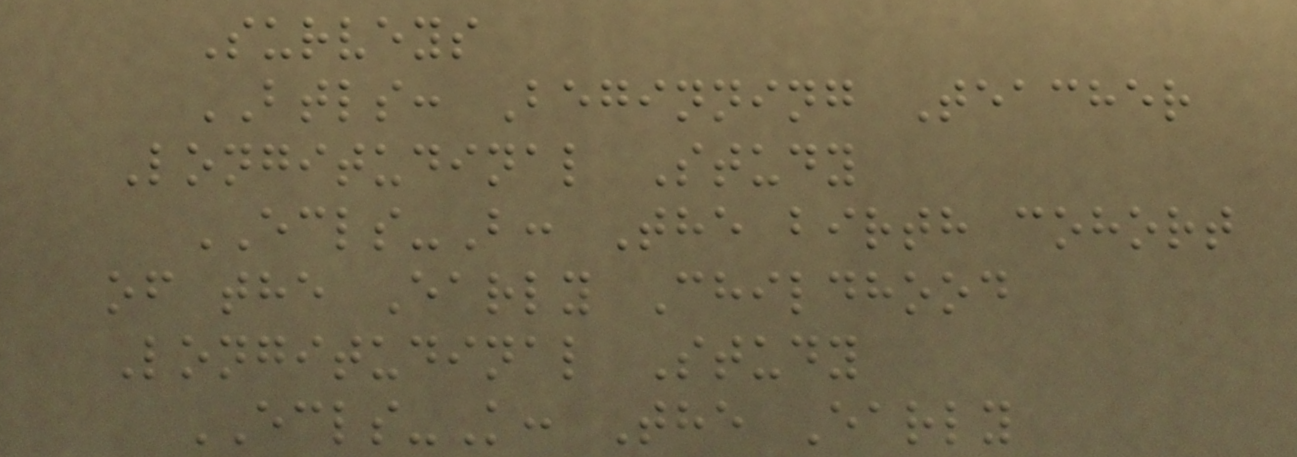Surveys
BTLS: Beginning Teacher
Longitudinal Study
ECLS-B: The birth cohort
of the Early Childhood
Longitudinal Study
ECLS-K: The Early
